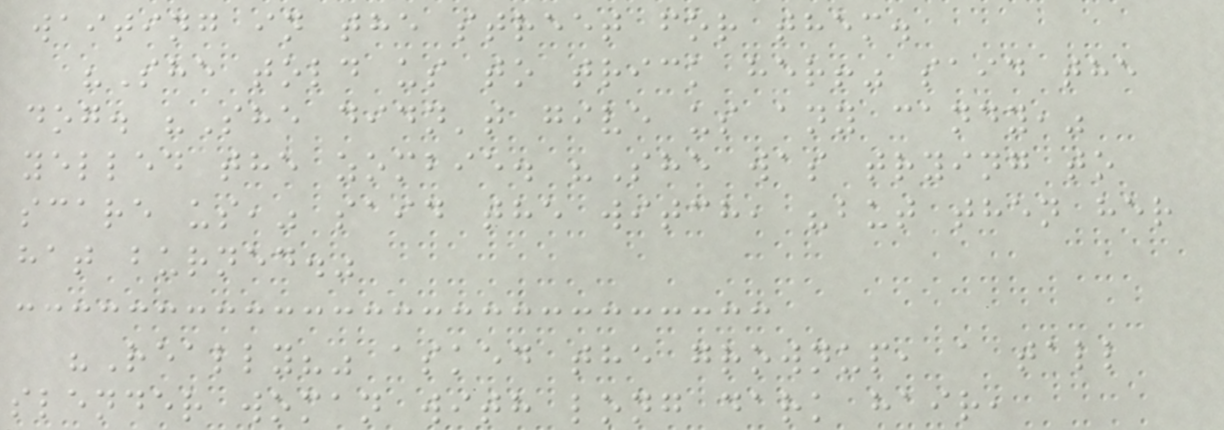waiting in the street for them.
"She told us to trick her!" said the
dog. "She didn't give us any candy,"
yelled the zombie. "She was trying to
scare us," said the witch, "but then her
hat burned."
"Really?" asked the grownup, a tall
slender woman with long dark hair,
